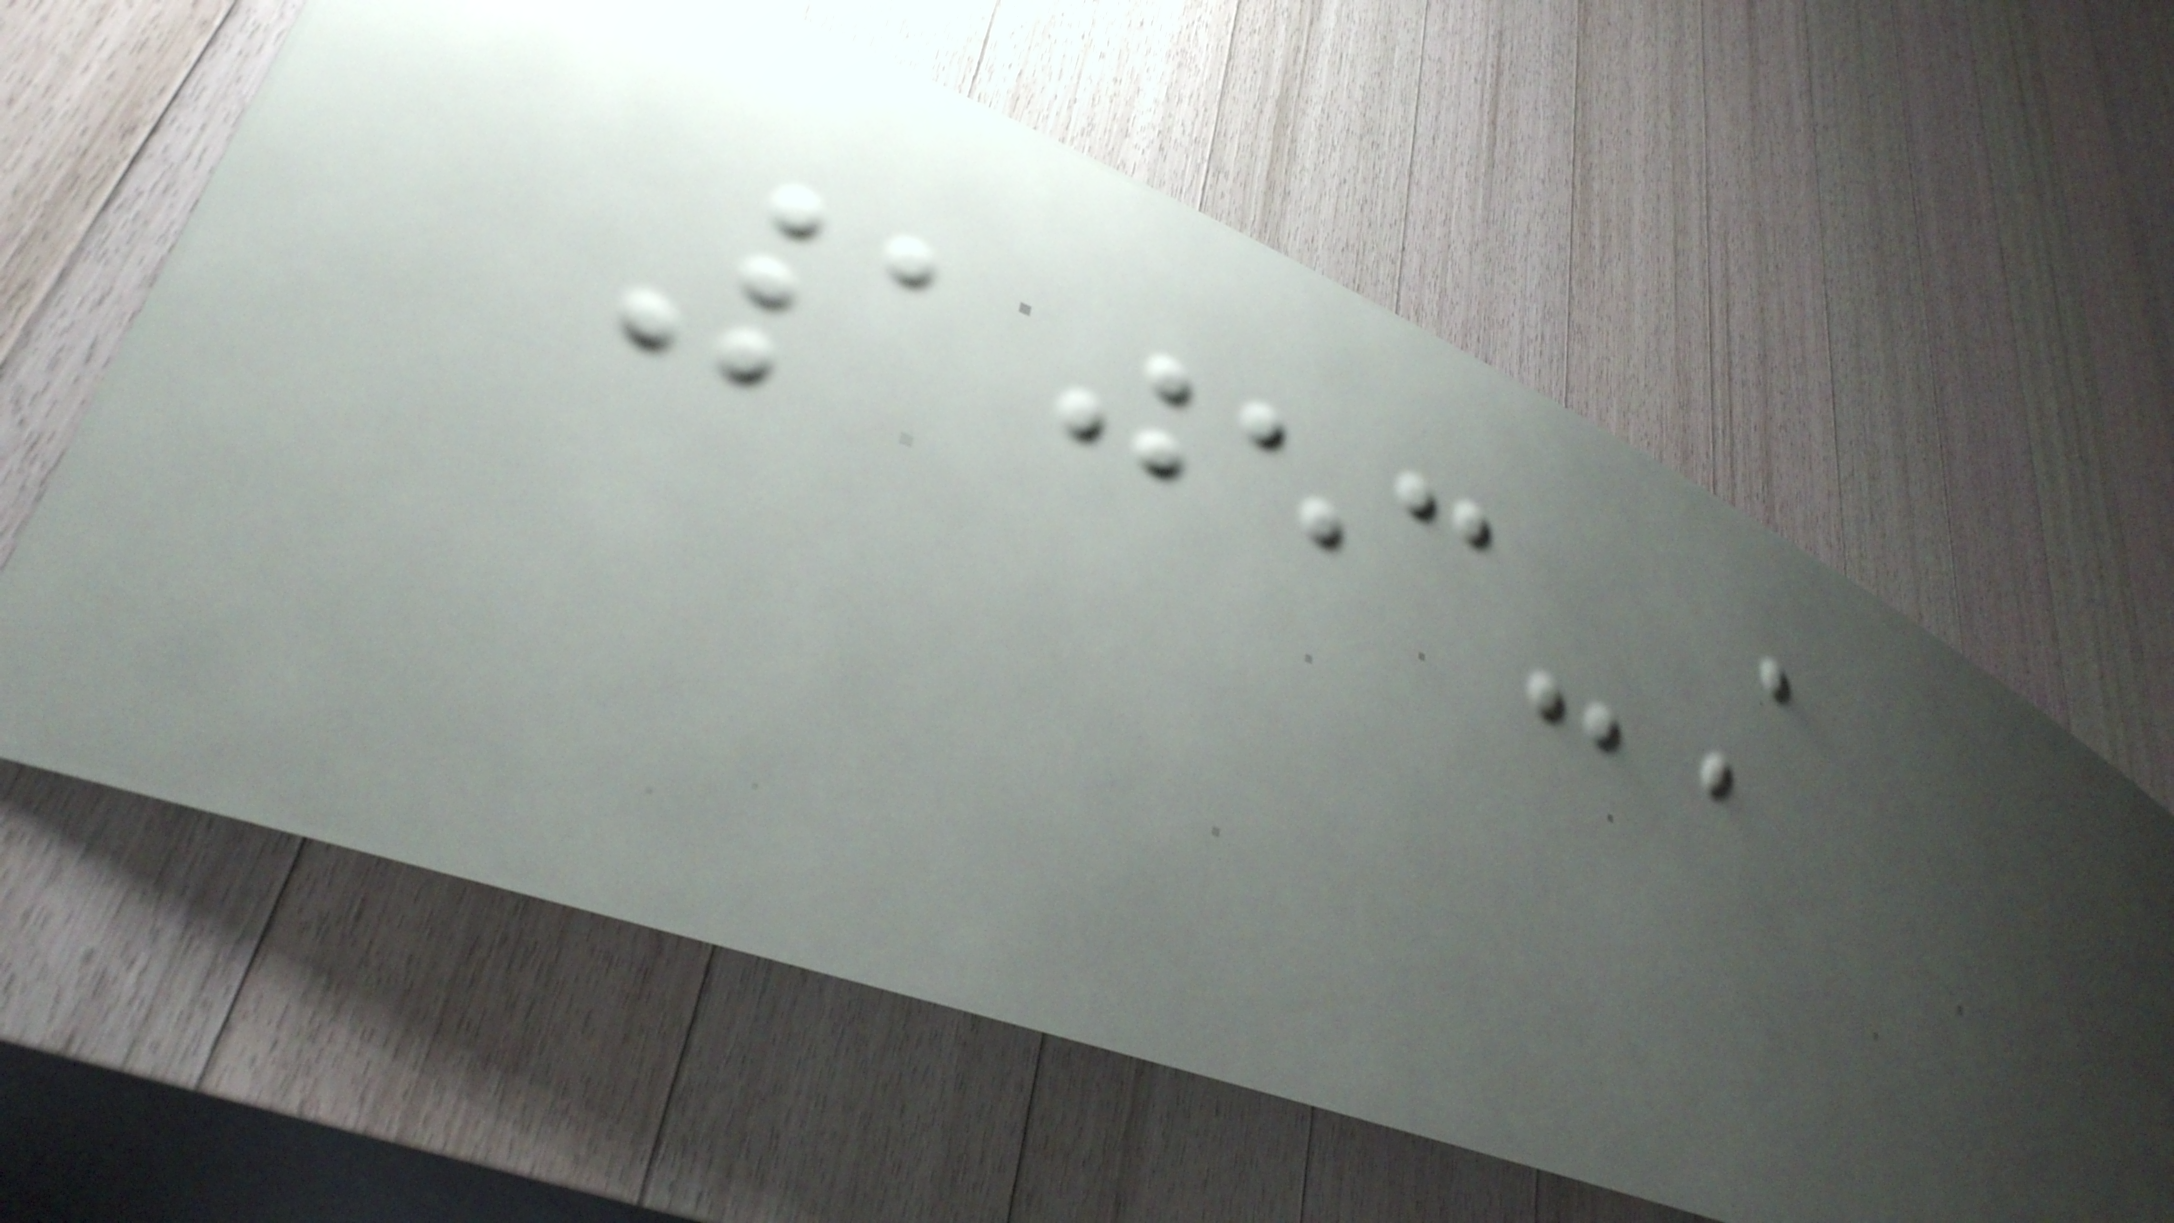1053-A
